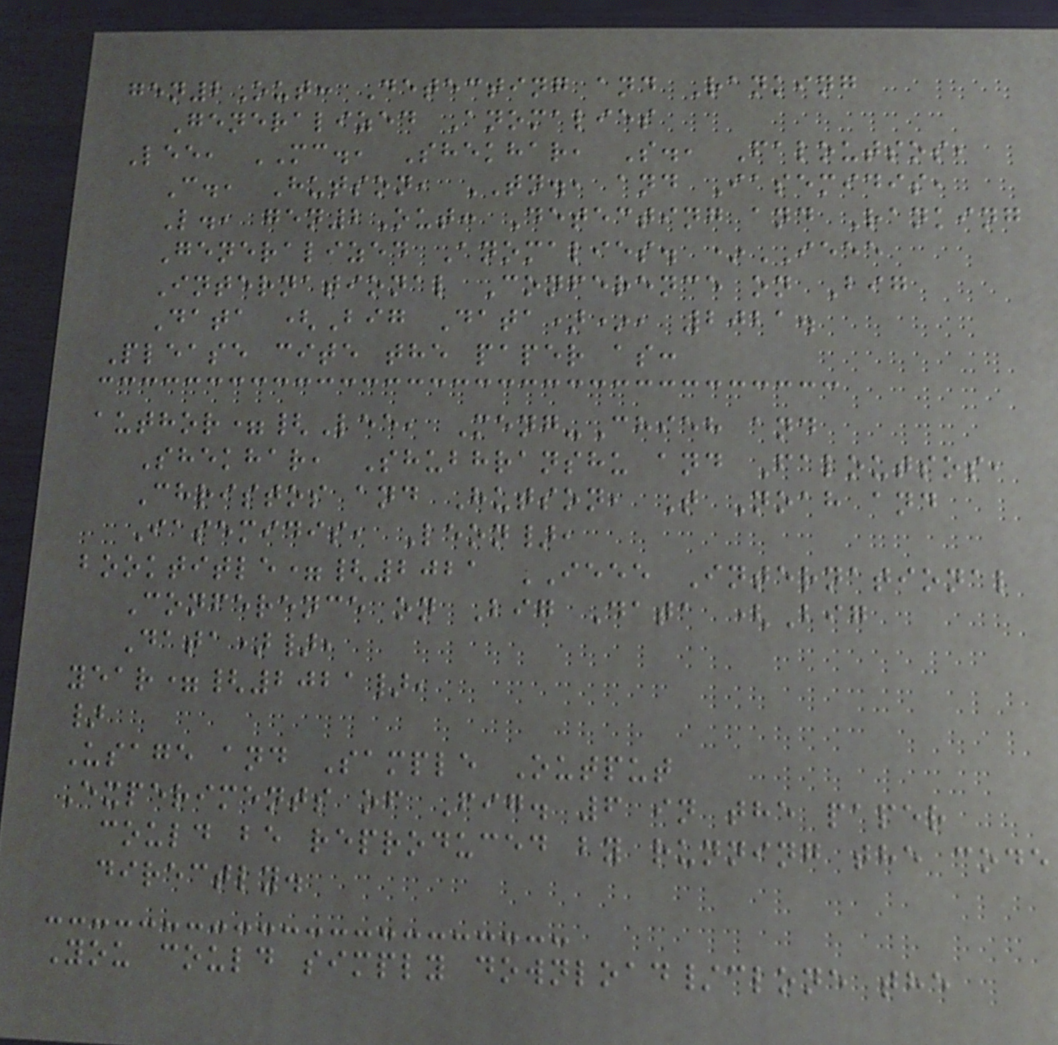gen2Out: Detecting and Ranking
Generalized Anomalies
Lee, MC., Shekhar, S., Faloutsos,
C., Hutson, TN., and Iasemidis,
L., gen2Out: Detecting and Ranking
Generalized Anomalies. *IEEE
International Conference on Big
Data (Big Data)*, 2021.
Please cite the paper as:
author={Lee, Meng-Chieh and
Shekhar, Shubhranshu and Faloutsos,
Christos and Hutson, T Noah and
Iasemidis, Leon},
booktitle={2021 IEEE International
Conference on Big Data (Big
Data)},
year={2021},
}
Usage and Sample Output
Experiments of Fig. 6 in the paper
could be reproduced by running the code
directly.
You could simply download/clone the
